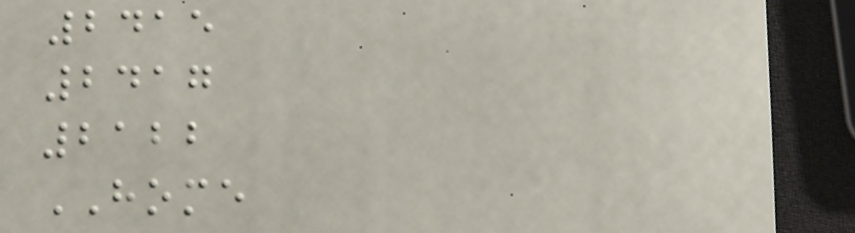2415
2417
2122
HOME
